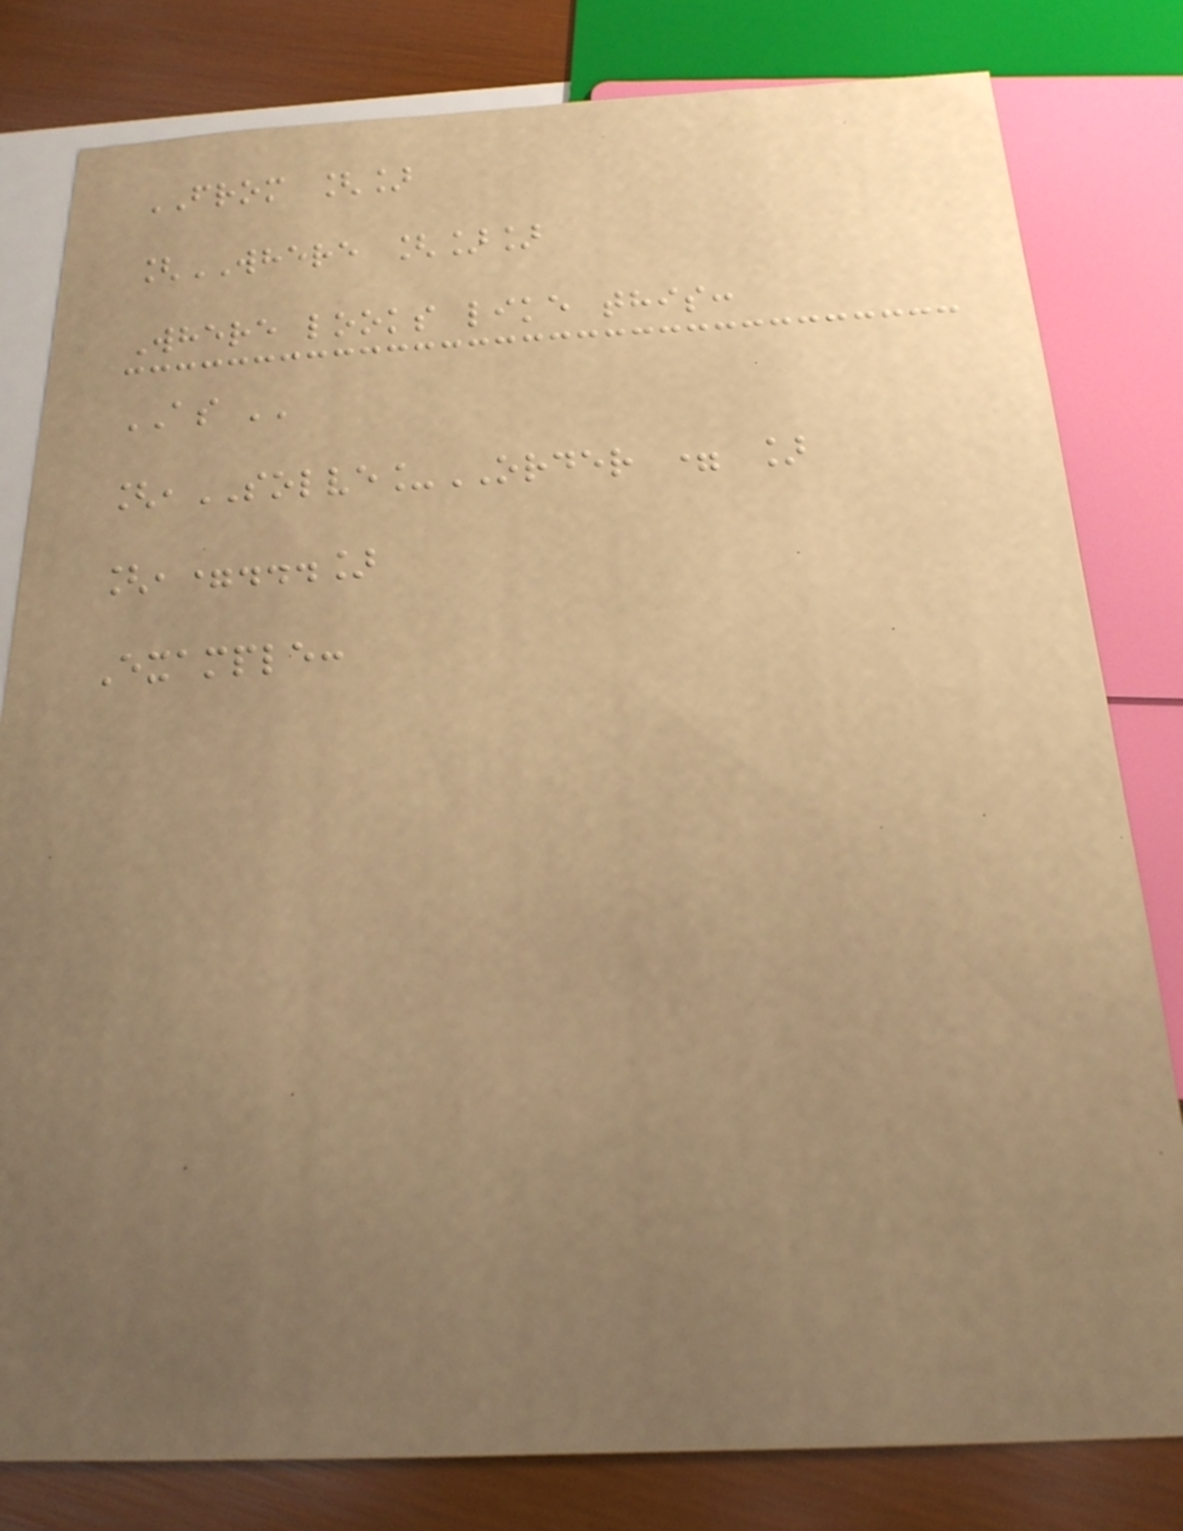FROM []
[WHERE []]
Where looks like this:
AS ''
[,SOLVE_ORDER = ]
[,=...]
Example:
